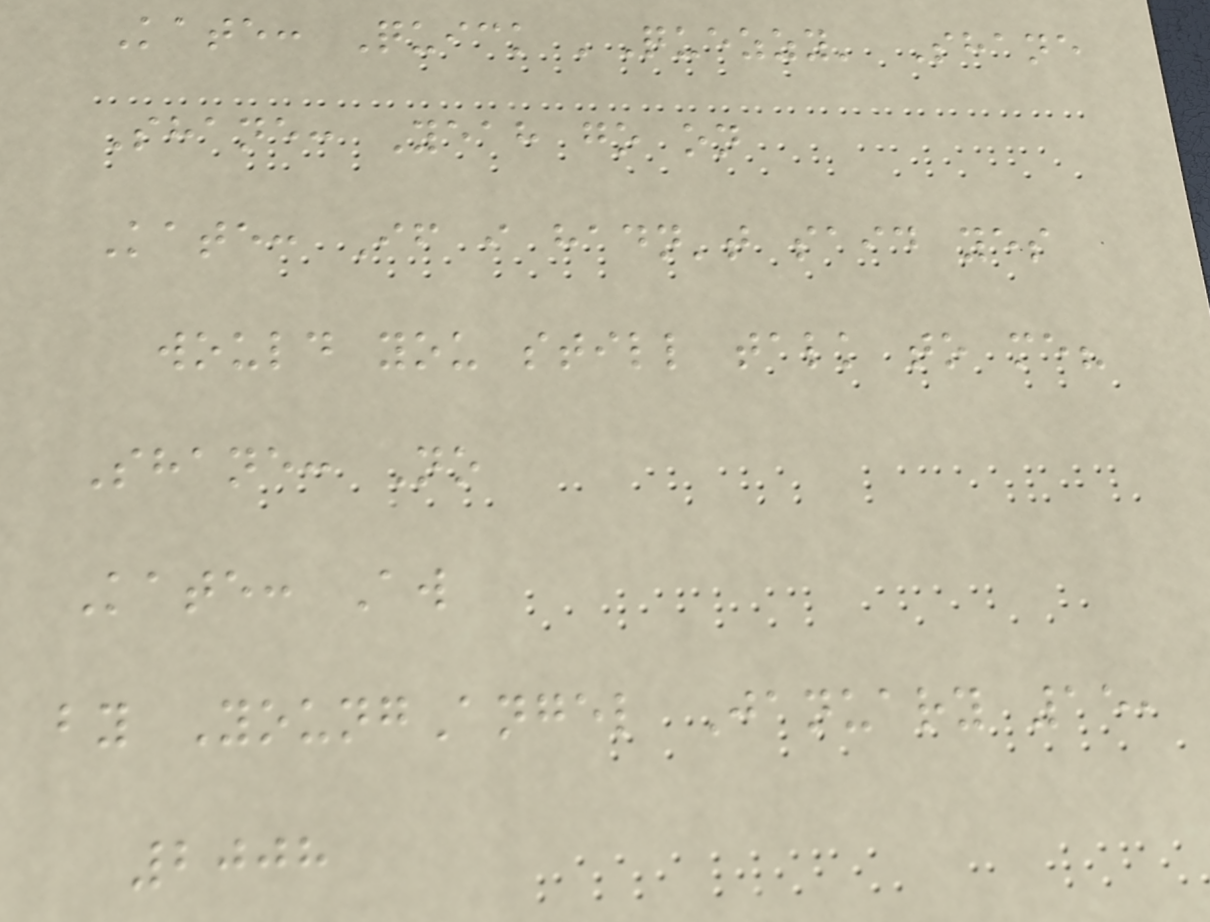Kate: Quick 'Quezzy' Shane
Shane: Yeah go on
Kate: If i hadn't said yes
would you still talk to me?
Shane: No
Kate: Aw
by YoungAngel January 15,
2008
